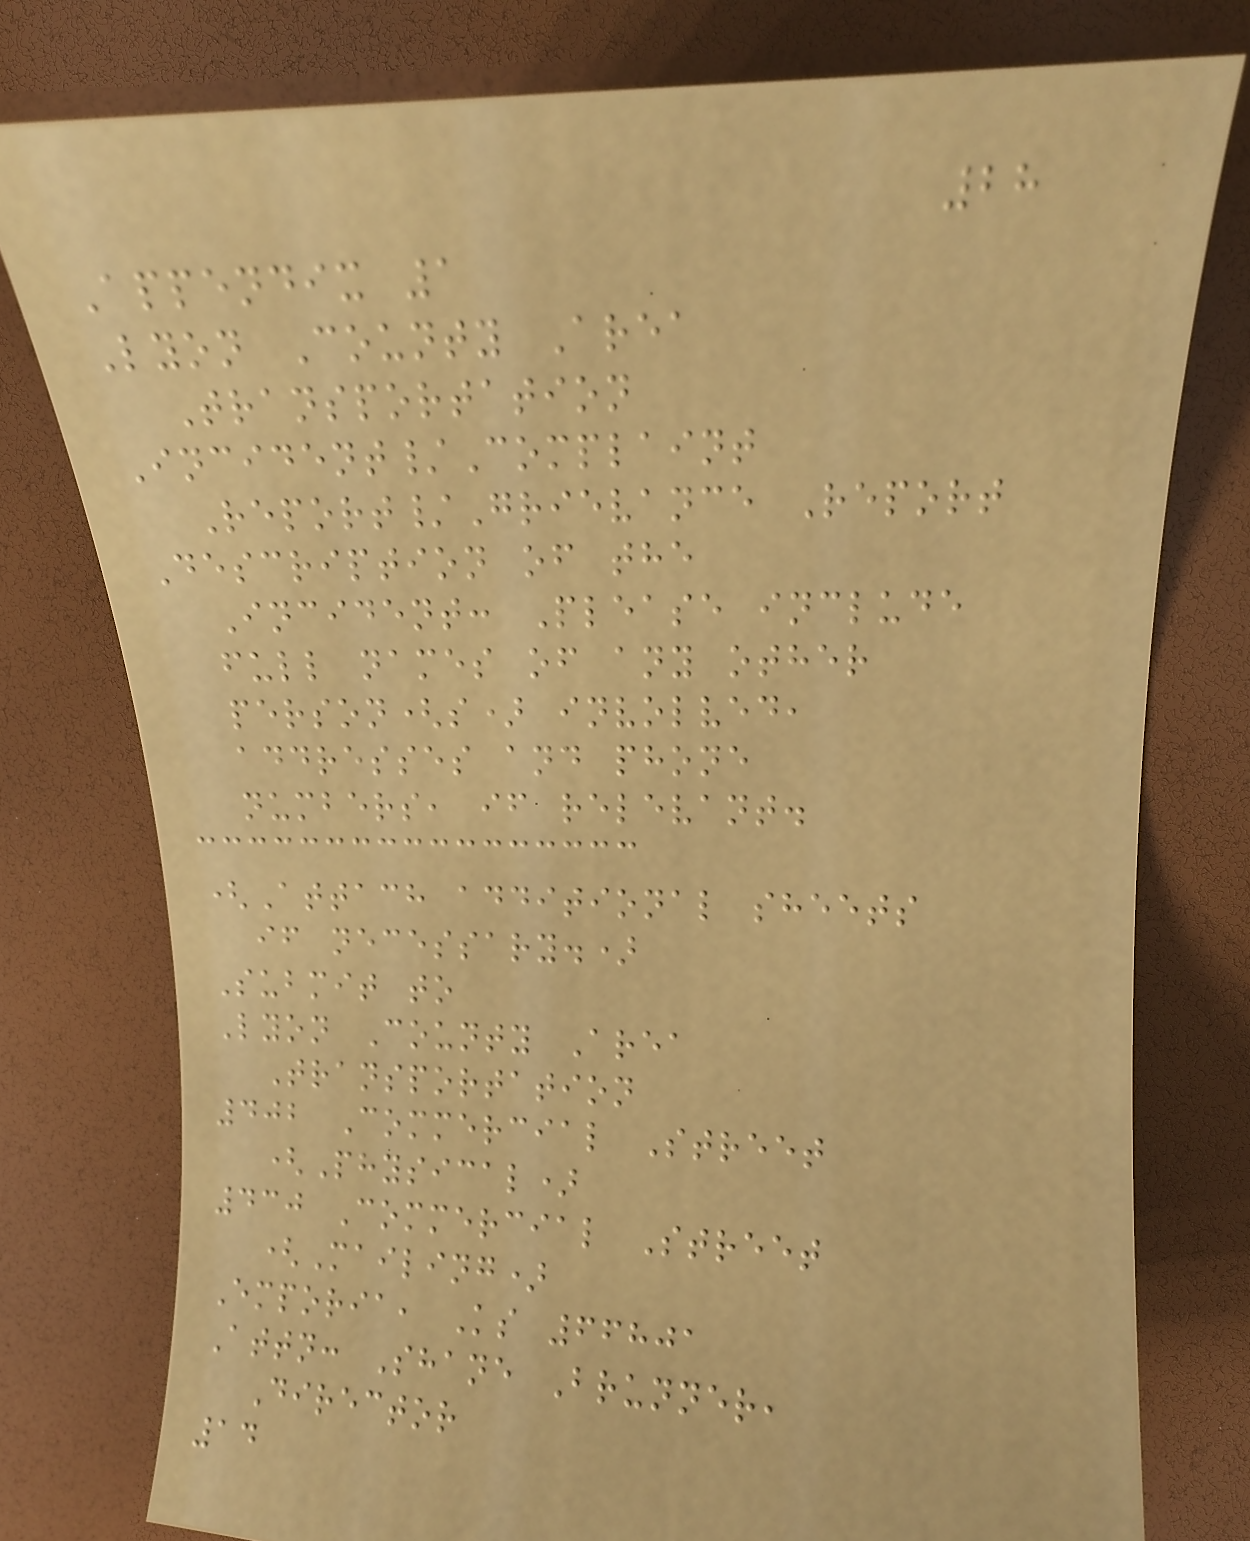28
Appendix 1
Lyon County Area
Transportation
Incident/Complaint
Report/Grievance Report
Description of the
Incident: Please include
full names of any other
person(s) involved,
addresses and phone
numbers, if relevant.
(Attach additional sheets
if necessary.)
Submit to
Lyon County Area
Transportation
402 Commercial Street
(Physical)
430 Commercial Street
(Mailing)
Emporia, Ks 66801
Attn: Shane Brunner,
Director
14
